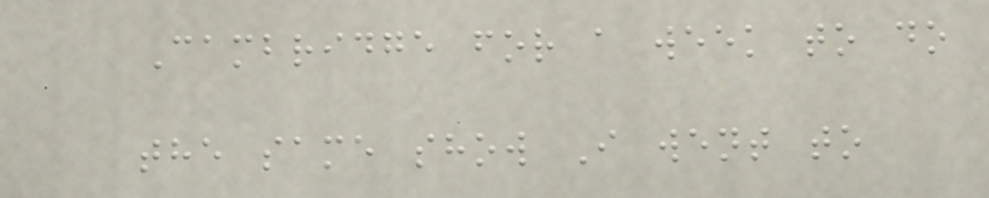Cambridge for a week to do
the same show I went to
